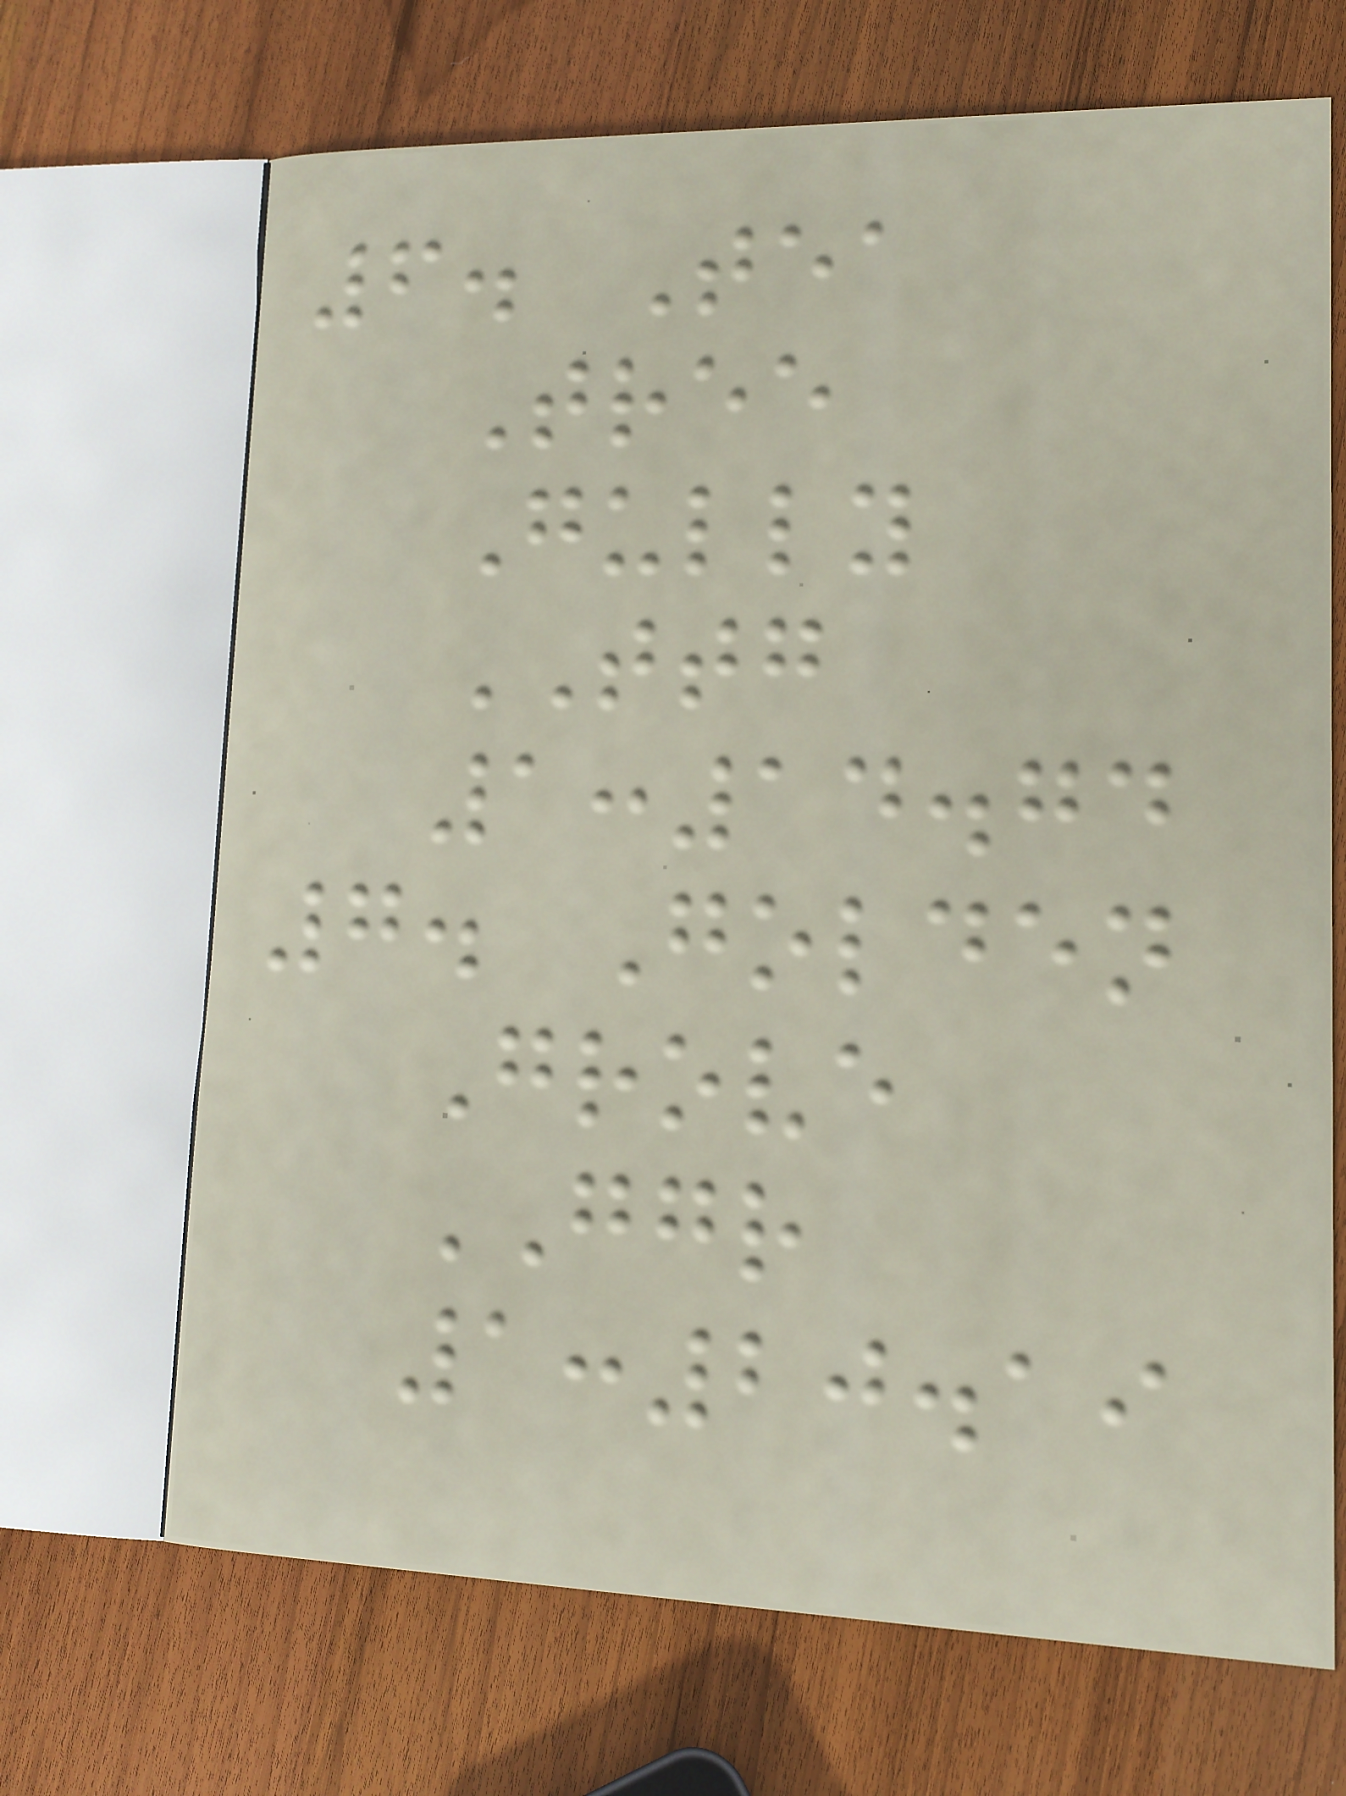6. Tea
Tree
Gully
TTG
1:14.74
7. Golden
Grove
GGR
1:20.19
